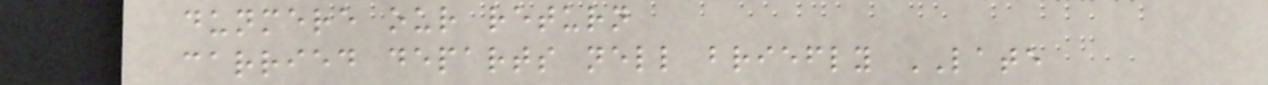dunmere our return
carried departs nell briefly LATE
